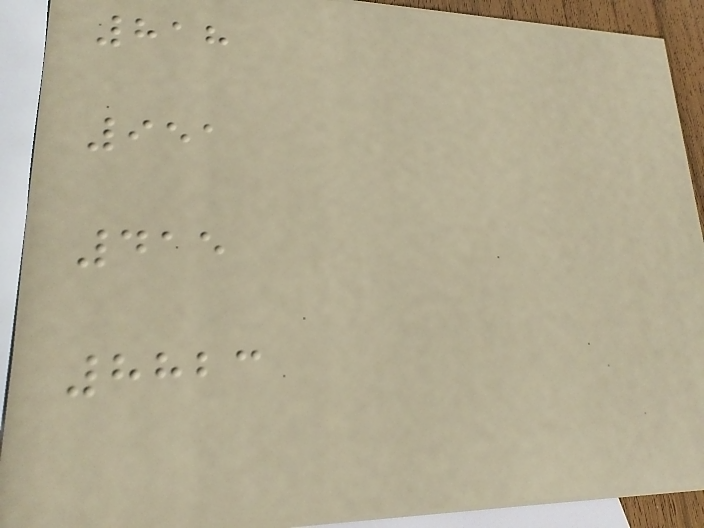818
951
415
8823
